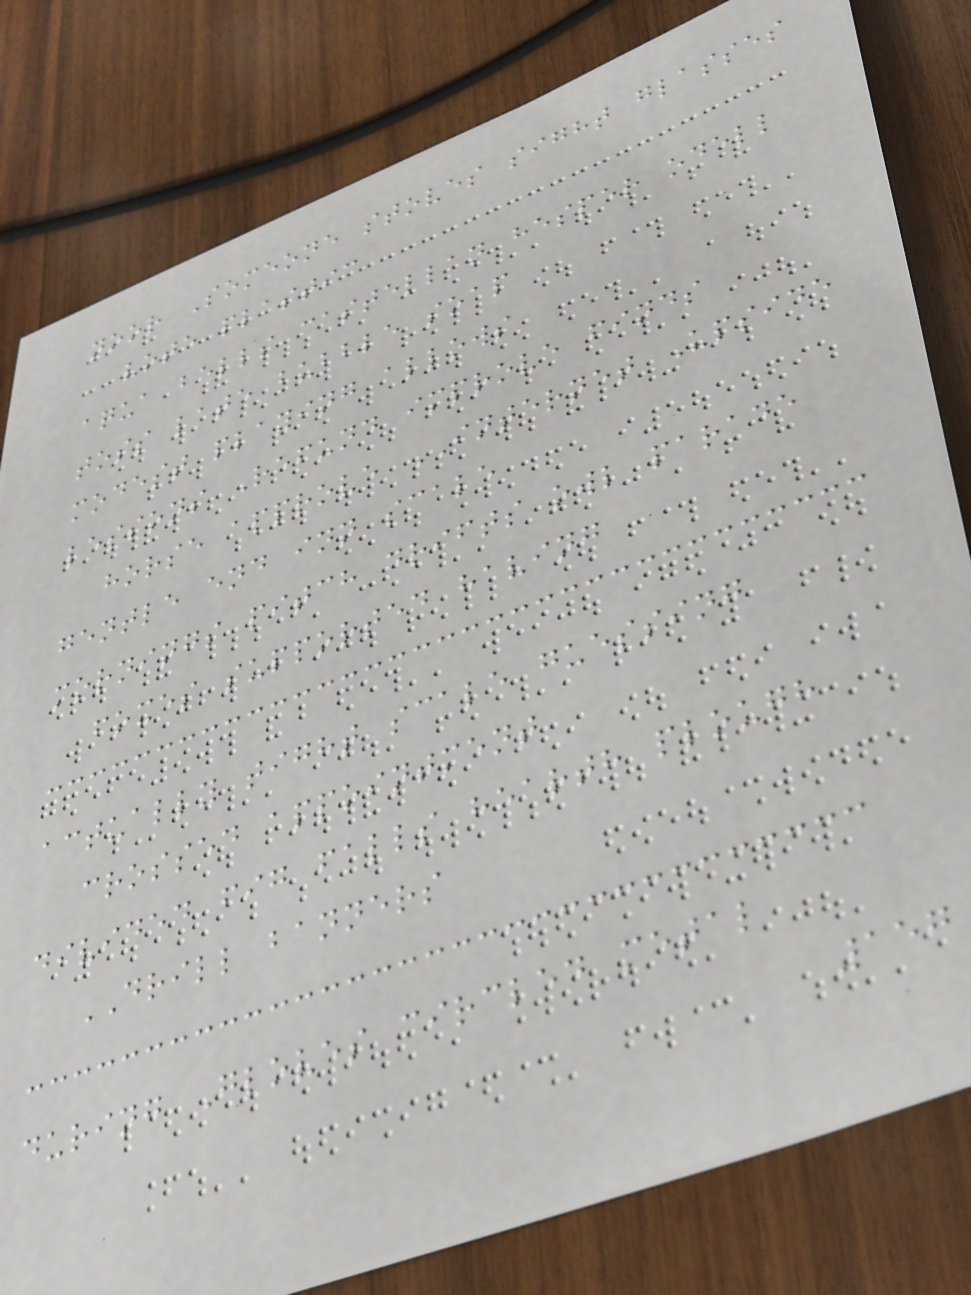noor Someone stoves sight glasses
vote plastic
aqua bells castellan hesper odell
toss late bubble soap
modest playing allows
lessons Refund improve finds
horse approve INTERNET Upside
gentle end inn scale
mornings pitch drifts owl parade
foxes supported having
actually tight scale guessing
crossed appointment
divided fig falls hearth plough
DRILL banners
during Gloves circled metal
157
